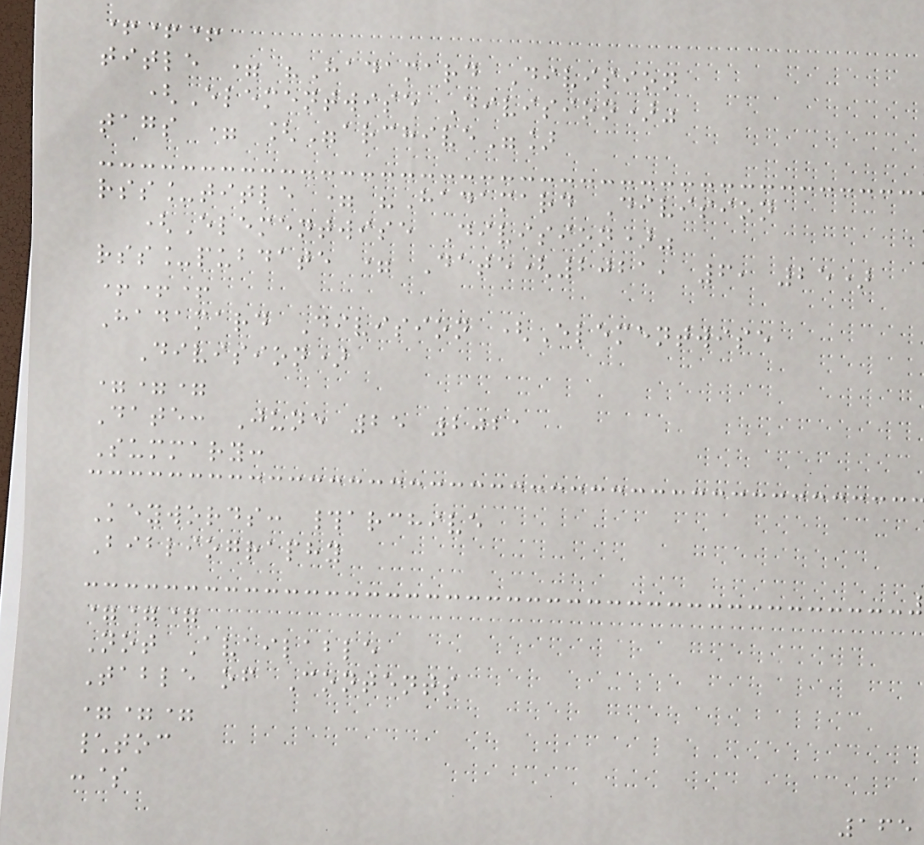+++
title = "Hadamard Division
(Elementwise Division)"
tags = ["archive"]
rss_title = "Hadamard Division
(Elementwise Division)"
rss_pubdate = Date(2021, 6, 25)
+++
Hadamard Division (Elementwise
Division)
===
Date: June 25 2021
Summary:
Keywords: #archive
Bibliography
===
Not Available
Table of Contents
===
\toc
:$
165
